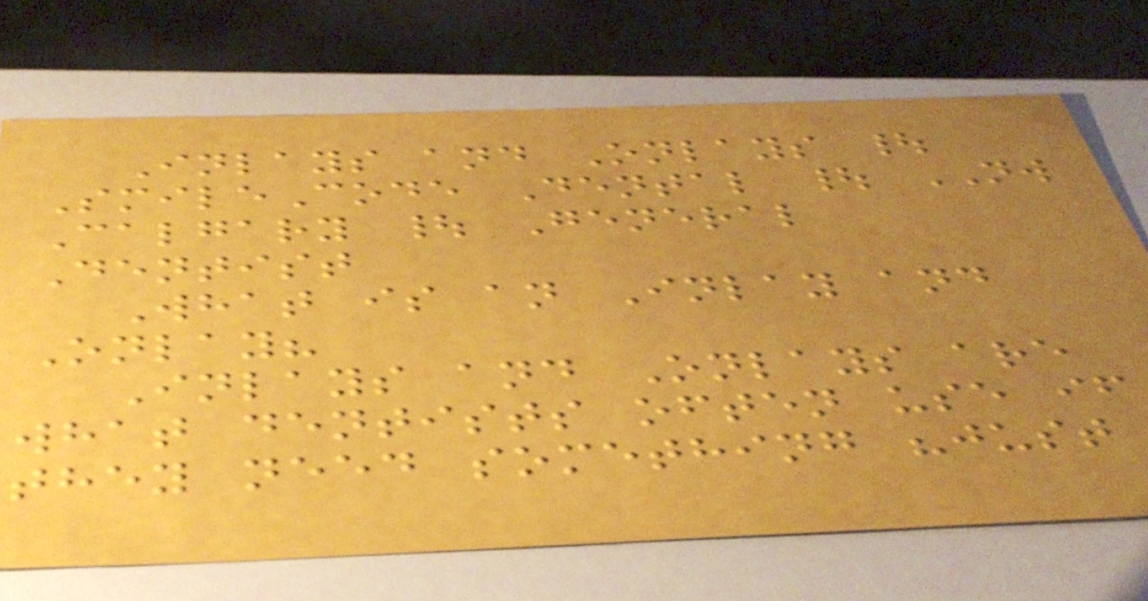Inlays and Onlays |
SmileCode Dental | NW
Calgary | General
Dentist
What is an Inlay and
Onlay?
Inlays and Onlays are
what dentists often use if
they need something "just
